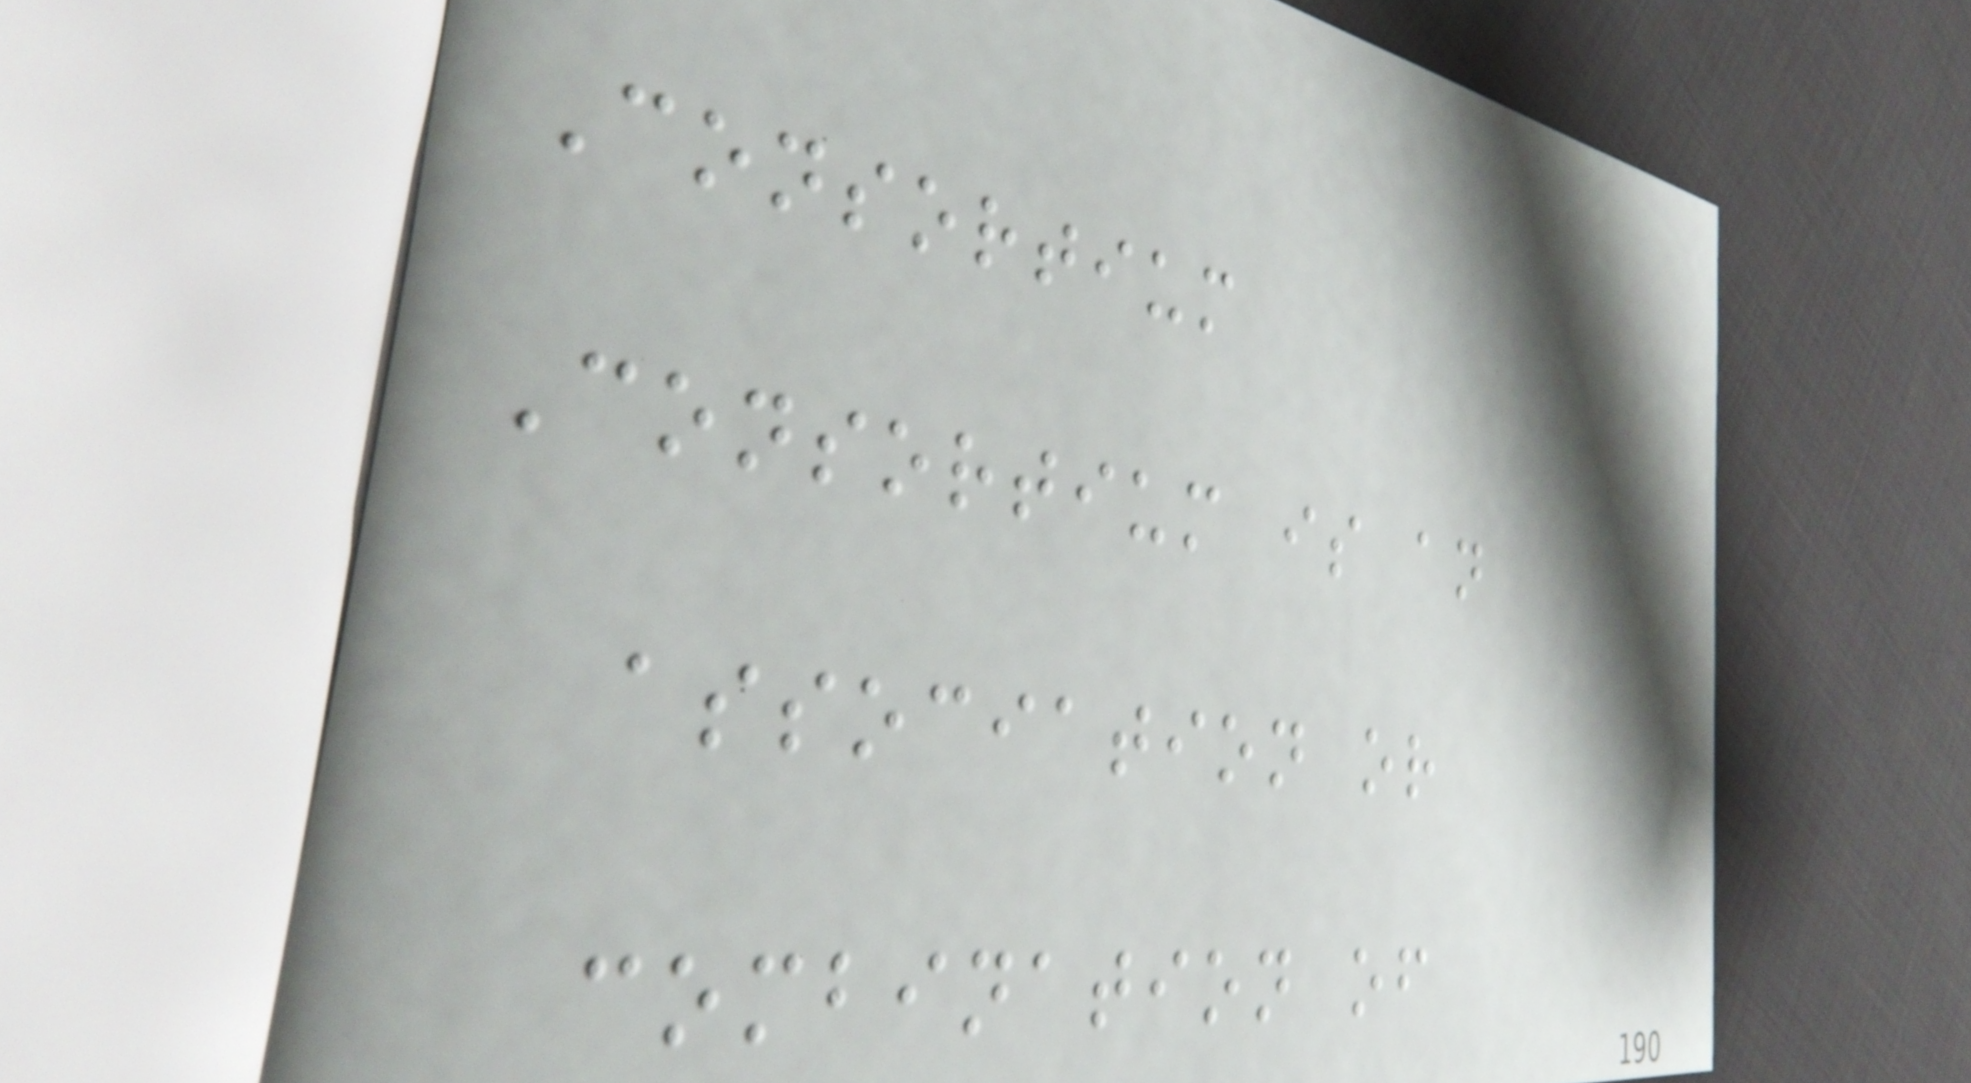Consortium
Consortium is an
association or
combination of
